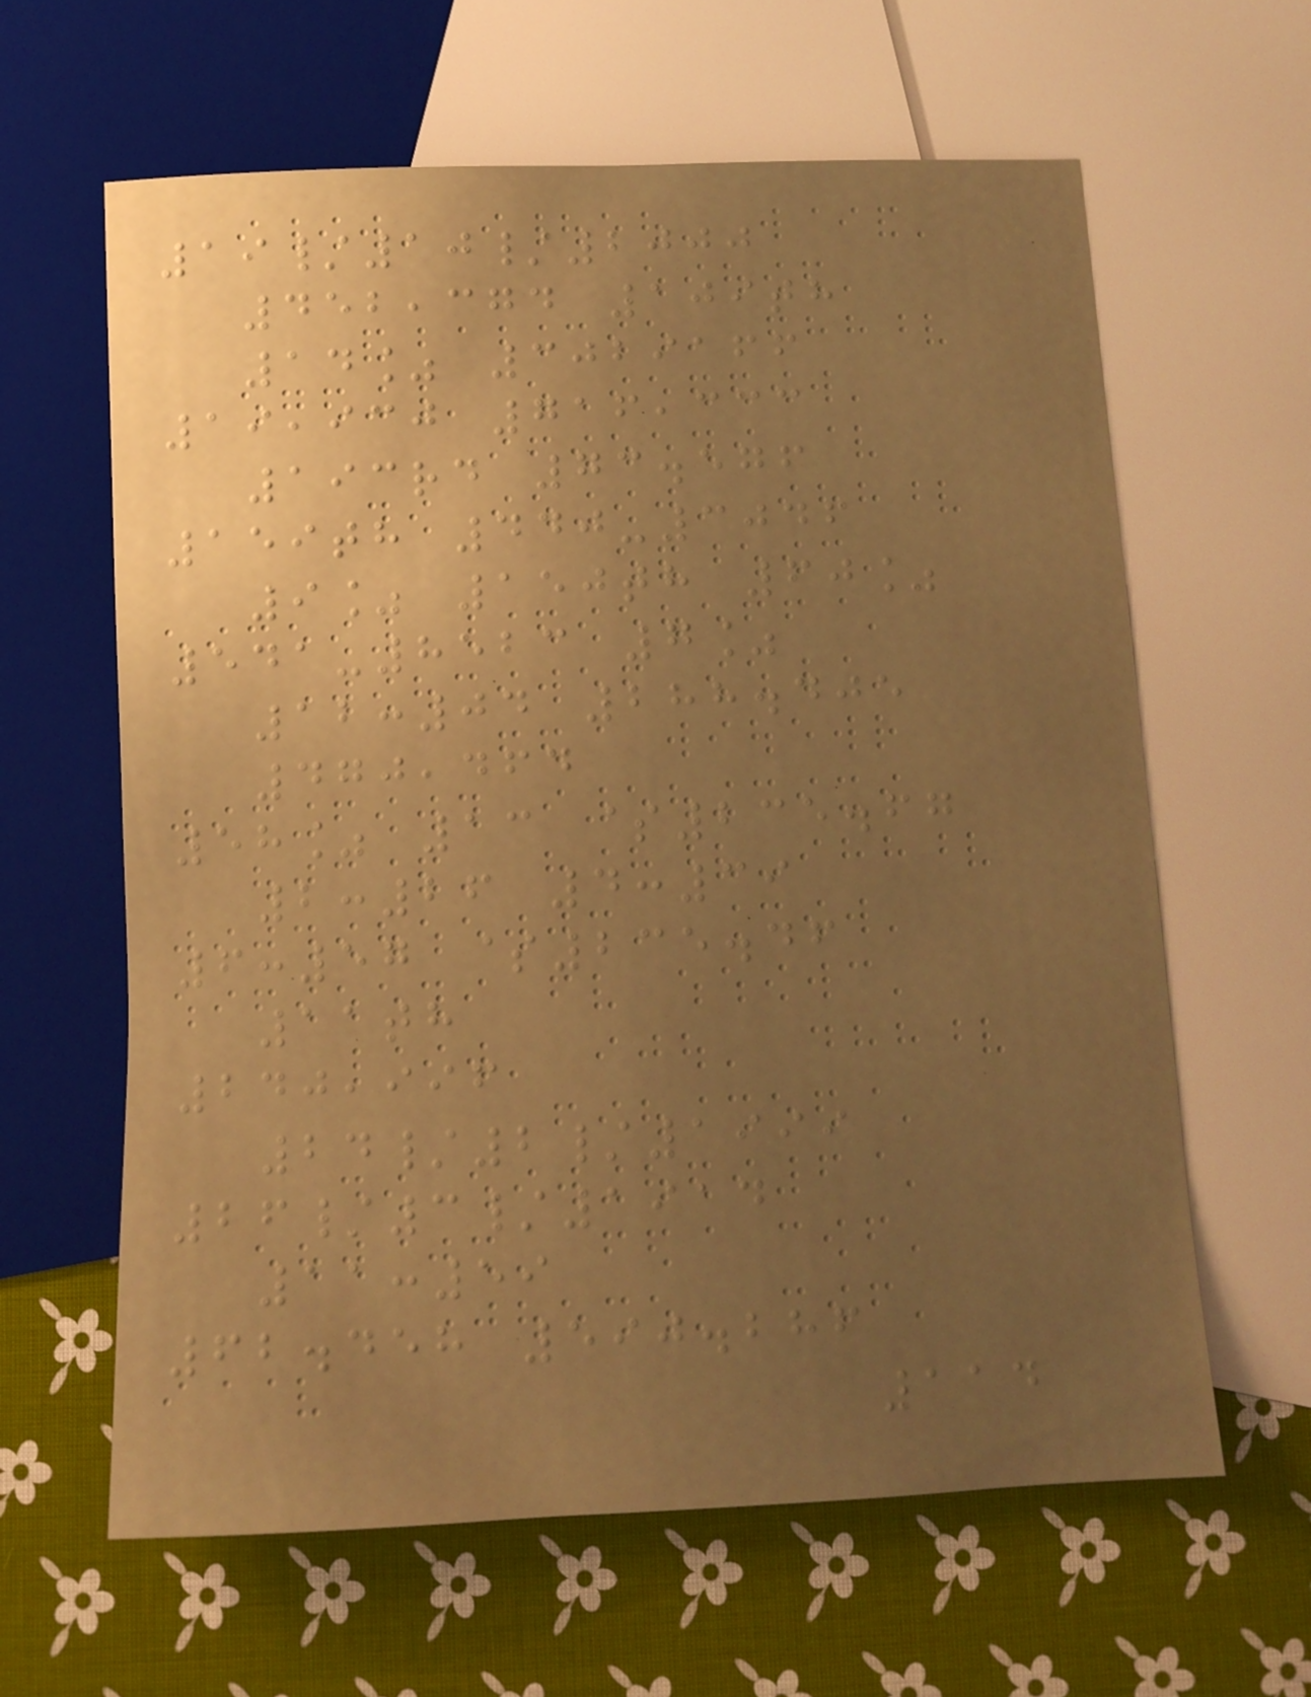19/10/2000
452,374 109th
14% 3029166
19,930 716,333
193rd 73.576
159th 440-3046
9% 150th 60%
541-8523 7%
12:04 288.405
470,464
58% 13 $235.67
2:26 4:39
6:57 $235.46
11th
240,996
24/2/1999
26/3/1914
11:59
62.458 590.286
114
